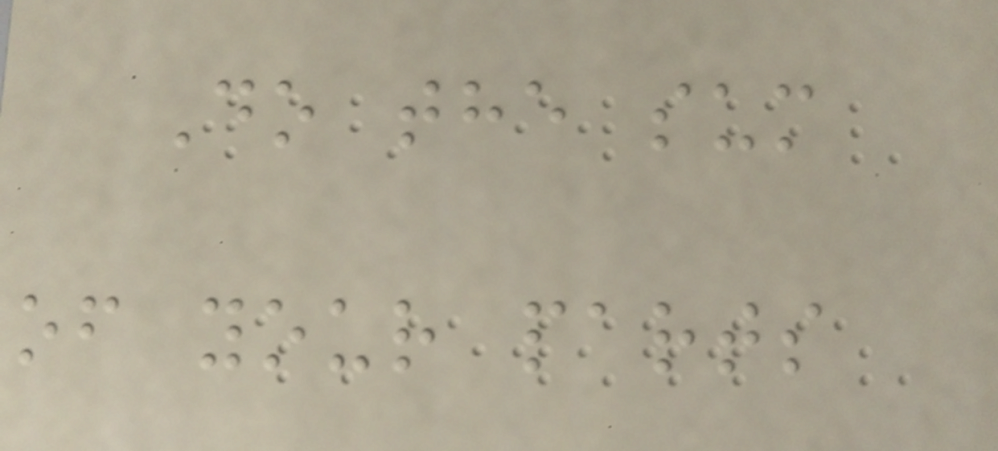Do the sum
of your parts
